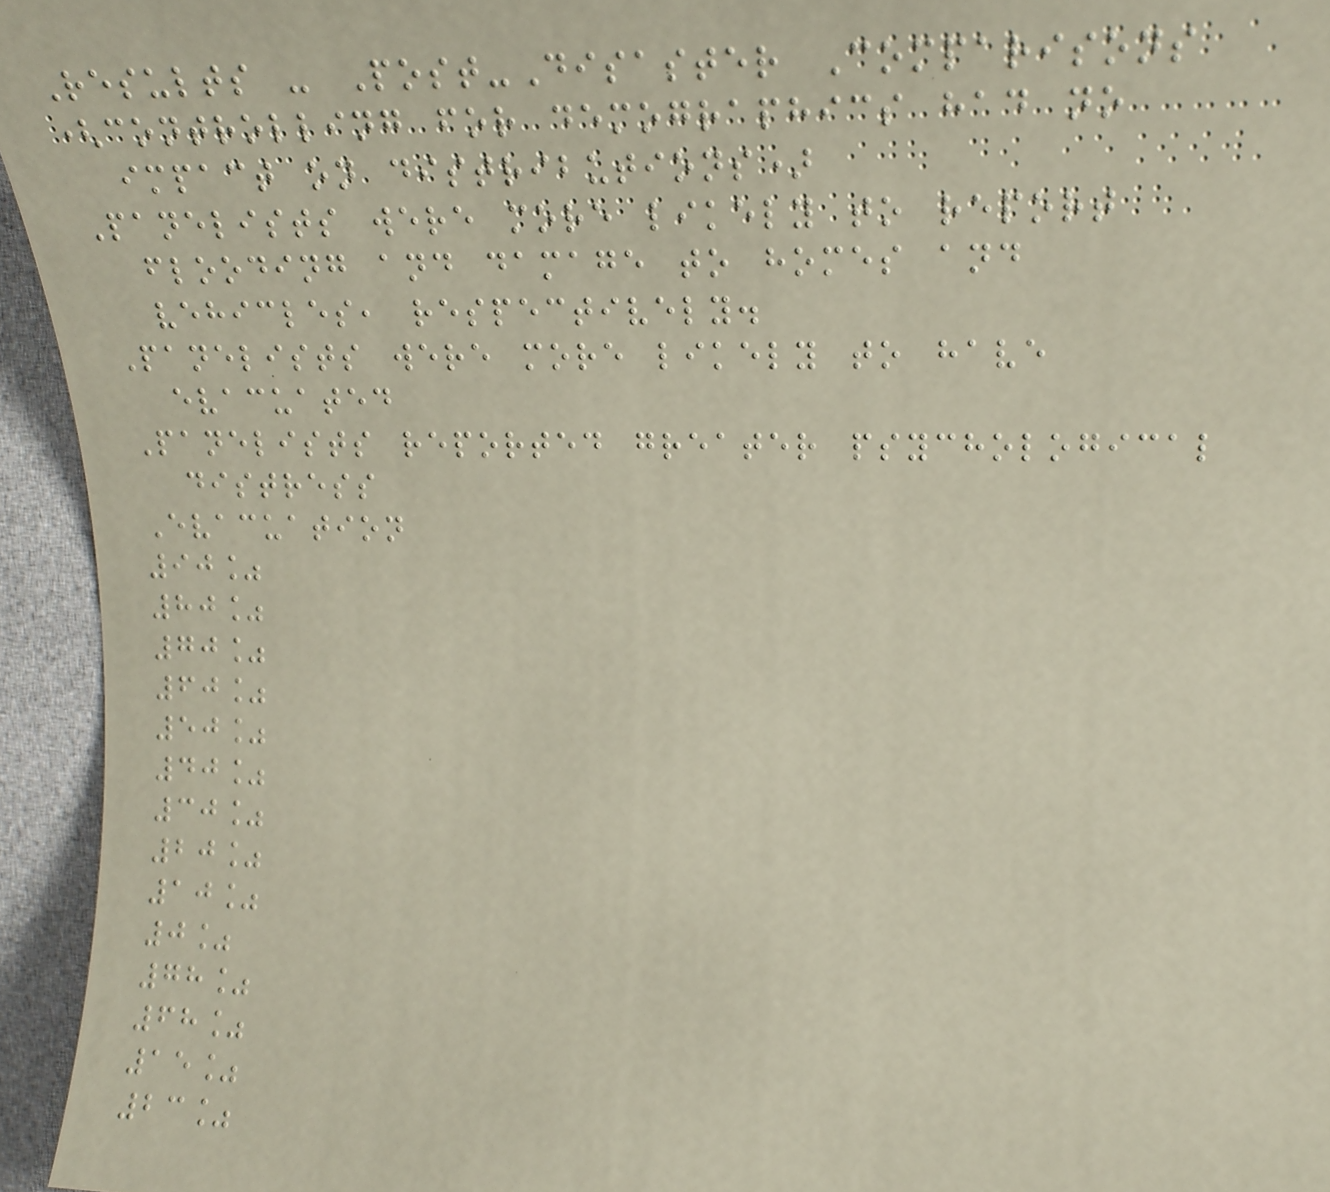Results - Post-Disaster Comparisons
(controlling for demographics had no
impact on distributions)
Panelists were more likely to report
flooding and damage to homes and
vehicles, respectively.
Panelists were more likely to have
evacuated
Panelists reported greater psychological
distress
Evacuation
90%
80%
70%
60%
50%
40%
30%
20%
10%
0%
78%
68%
15%
23%
